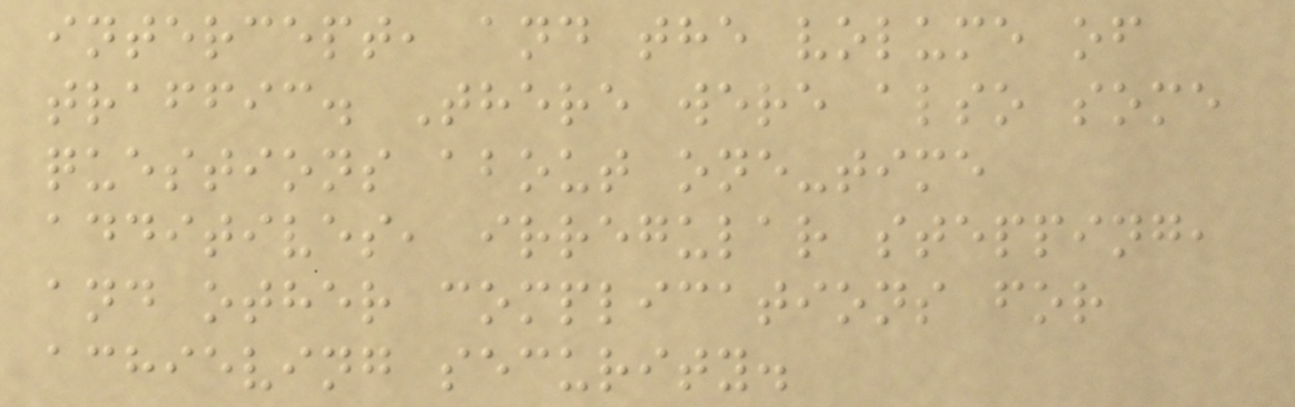intercept, and the volume of
traffic. There were also some
questions about one-time
additives, irregular stepping,
and other complications for
achieving security.
